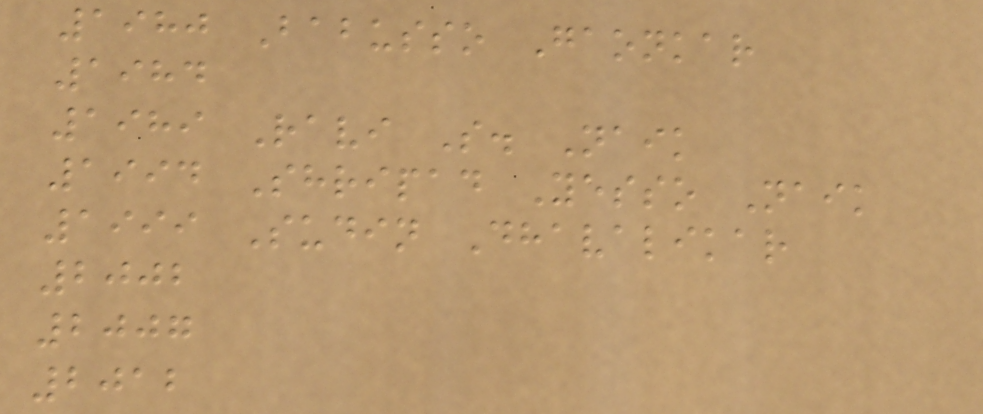1980 Babusso Gaonkar
1984
1989 Ravi S. Naik
1994 Shripad Yesso Naik
1999 Sudin Dhavalikar
2002
2007
2012
